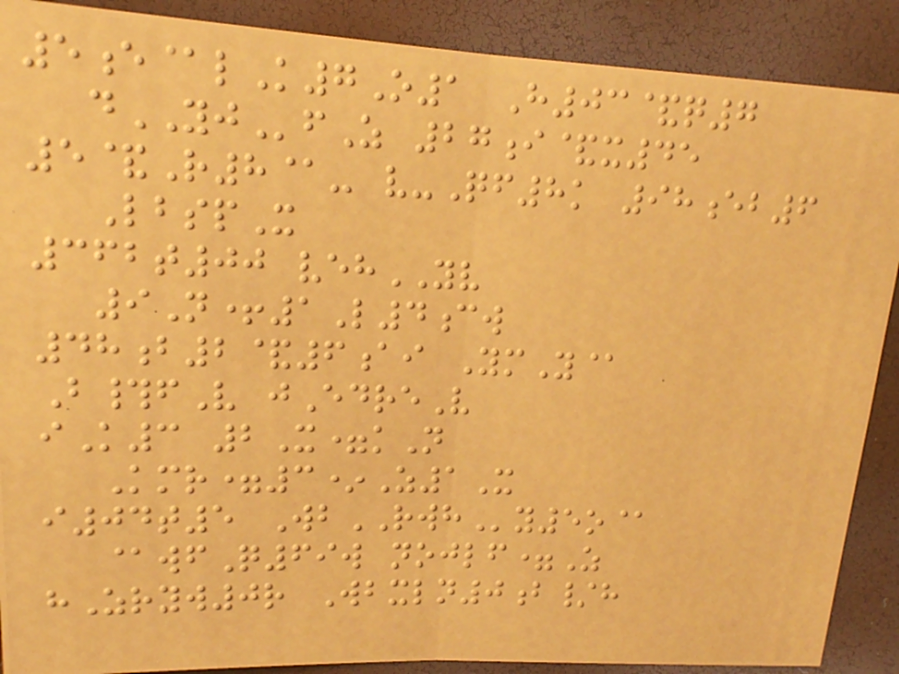5e@lK7O1 H03&q7
dYJfZ 27i&x45
5&R8@- v-Qf8k 98eb6
LbspX
362t00 vehYV
9N+1L4cw
48b2&6ai YmY@
B#fV jEdreV
iK3 2X=kN
Kmr=3*Z1X
i04t5 WbRWHy5o@
@wfQ69w nojlf=Z
hZryw0r Wbxln0b/h
